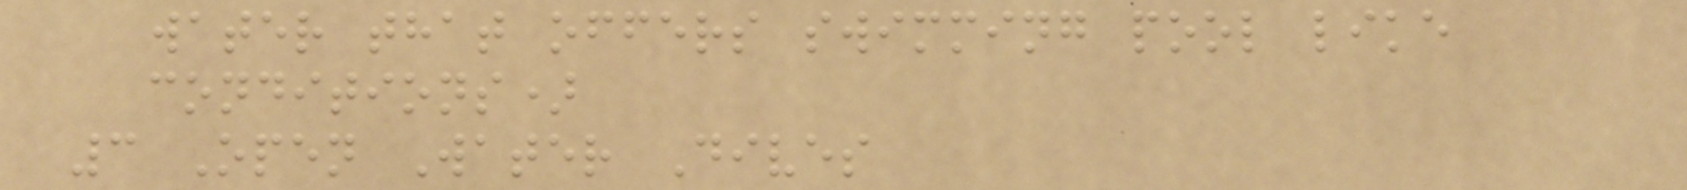water that offers swimming pool like
conditions)
3 Open Water Dives
